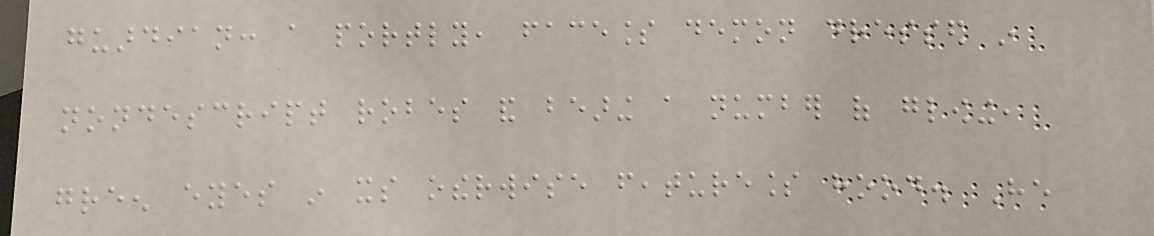guardian: a portly, faceless demon dressed in
nondescript robes and bearing a number of glowing,
green eyes in its otherwise featureless hood. He
